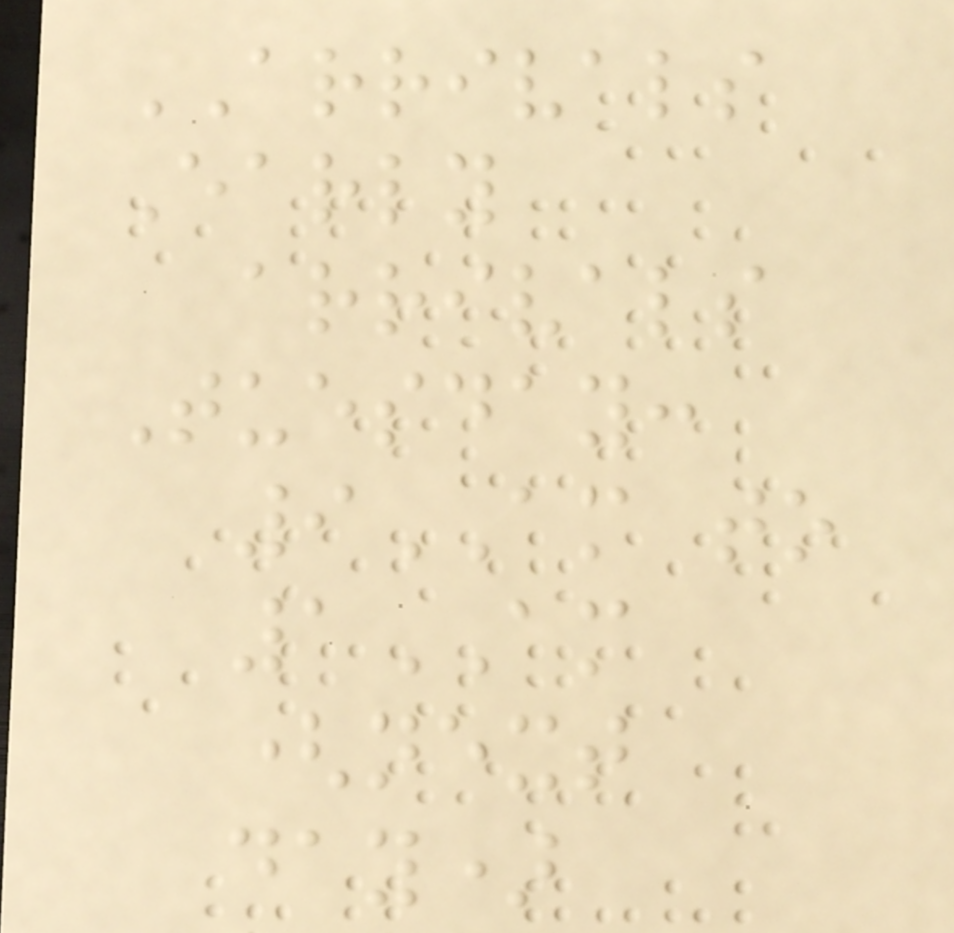ARRIVALS
Early
arrivals
Tuesday:
9AM to
1AM
(next
day)
